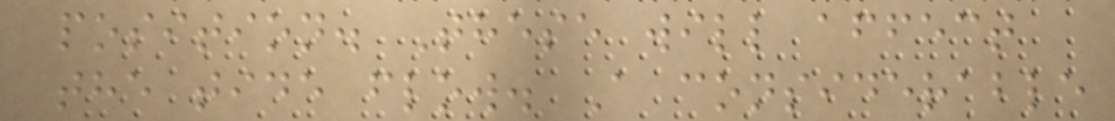position. These will affect
the tide flow. A considerable
